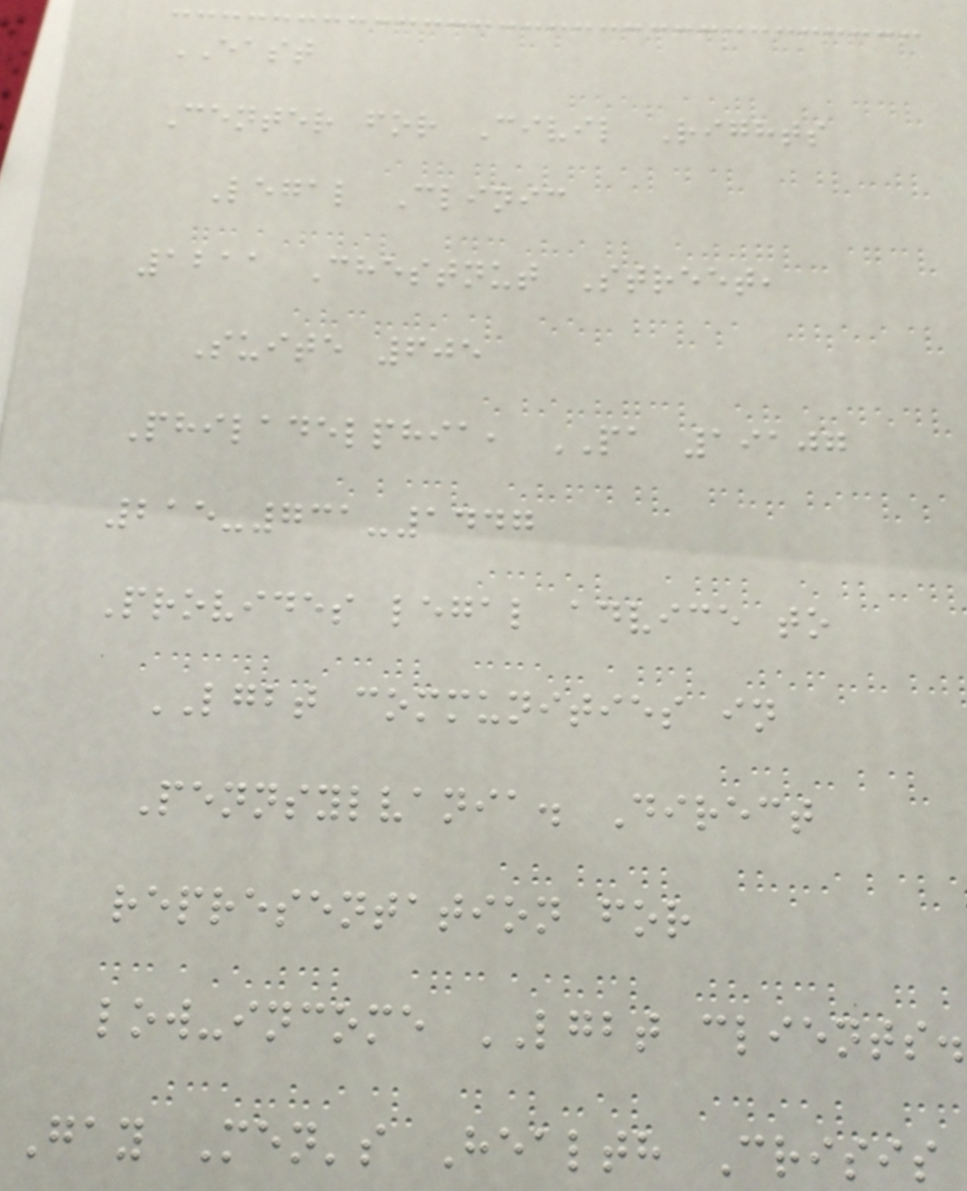EAST
Center for Civil Rights
Legal Clinic
1211 Chestnut Street,
Suite 605
Philadelphia, PA 19107
215-731-1447
Provides legal advice to
LGBT communities in
Pennsylvania. Direct
representation for
low-income LGBT clients.
Gay Men's Health Crisis
